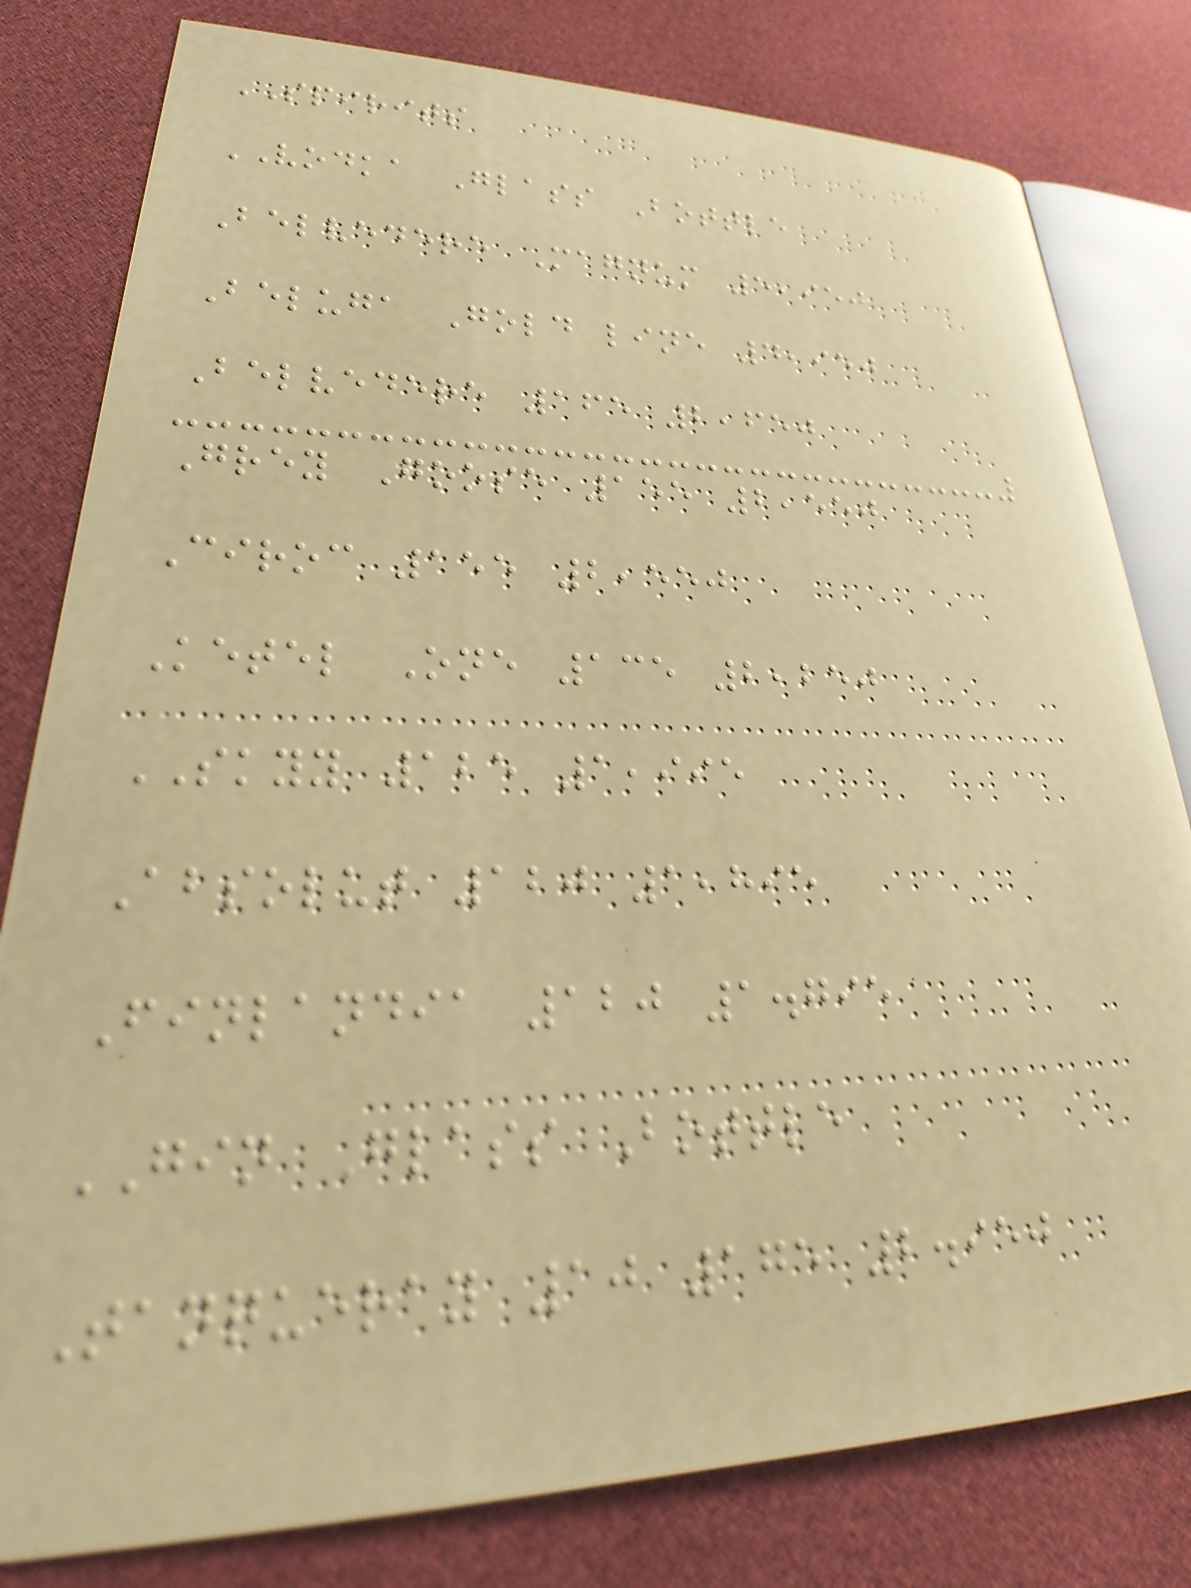SPIRITS
VODKA Glass Bottle
Belvedere Magnum 5,950
Beluga Gold line 4,950
Belvedere 165 2,650
Grey Goose 155 2,550
Ciroc 155 2,550
Ketel One 135 2,250
SKYY 125 1,995
Absolut 120 1,895
Finlandia 120 1.795
GIN Glass Bottle
Tanqueray 10 175 2.950
